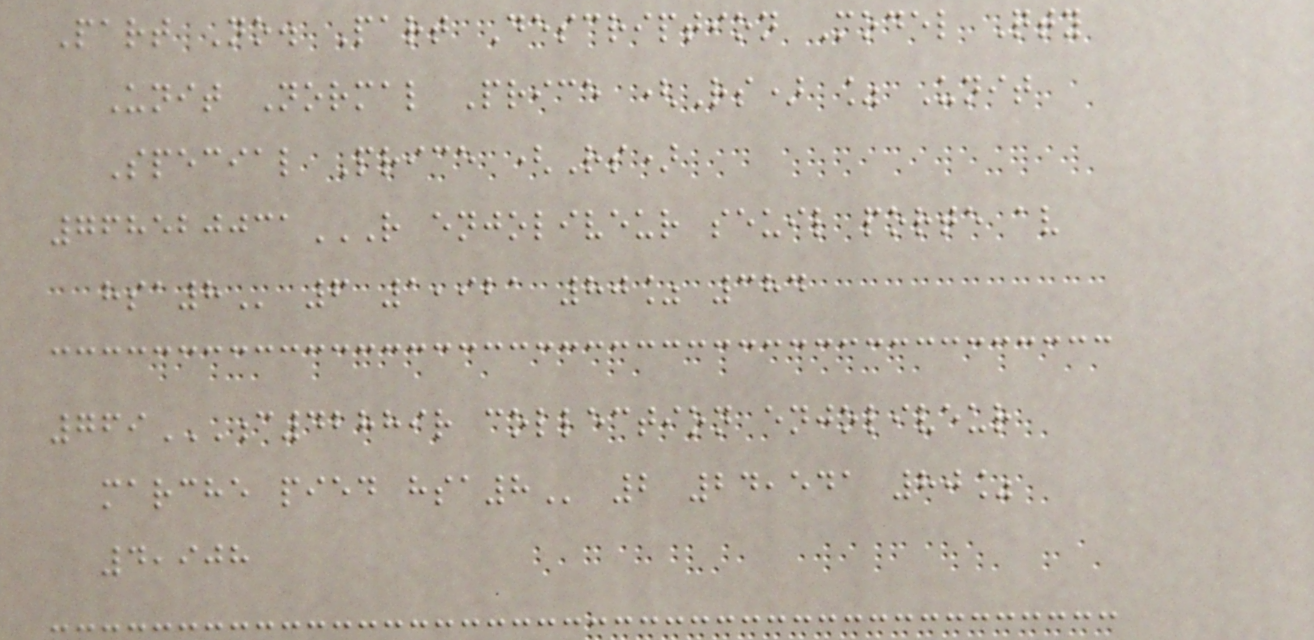Part No. Part Description Model Qty
Unit Normal Price (Rs) % Unit
Special Price (Rs)
768520031R ENJOLIVEUR SEUIL PORTE AV
HSA8 6 1,921 80% 384
769C42889R COLLECTION ENJOLIVEUR
MARCHE PIED HSA8 2 24,541 80%
4,908
